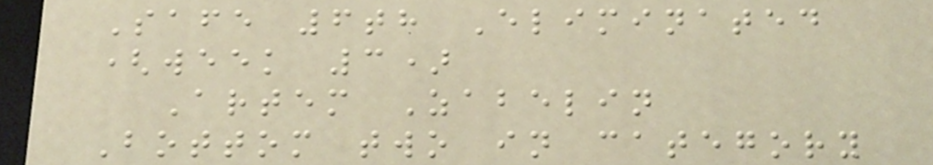Safe 6th Eliminated
(week 3)
Artem Zabelin
Bottom two in category
